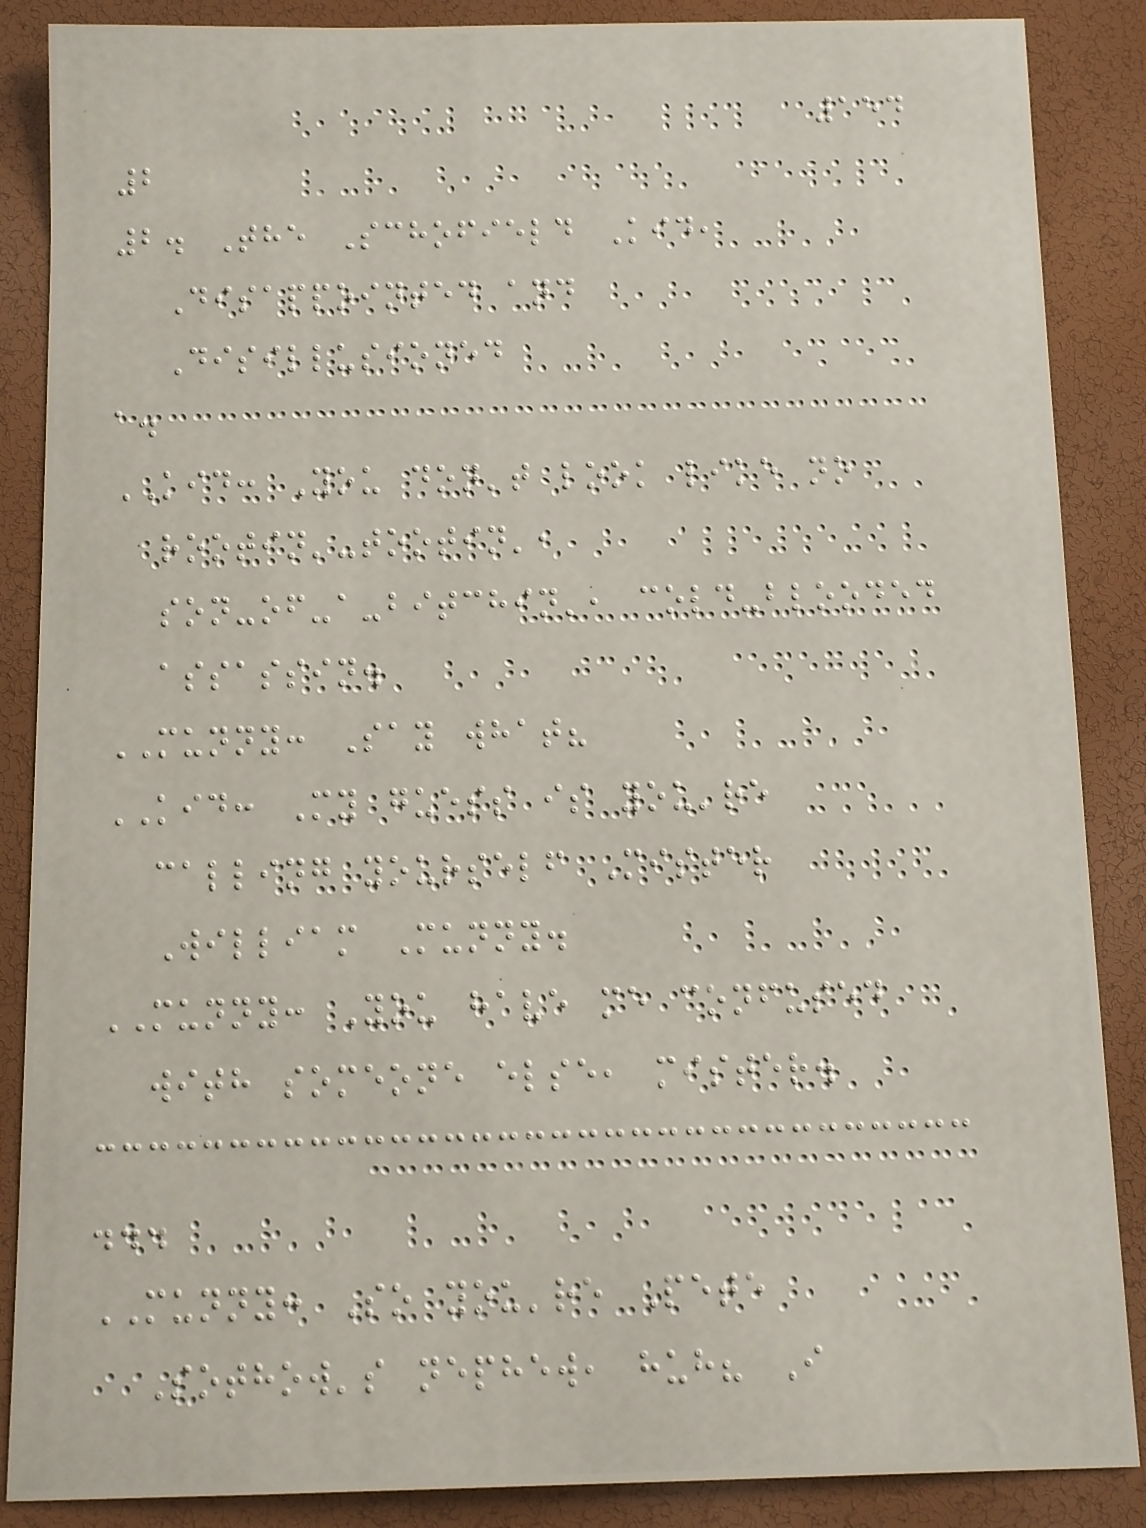154
2
2. The Schofield Kid,
Disappointed and
Disillusioned
a.
KID: You don't look like no
rootin'-tootin',
son-of-a-bitchin', cold-blooded
assassin.
MUNNY: Say what?
KID: My guess is you're
calling yourself Mister
William Munny.
MUNNY: You have me confused
with someone else, mister.
...
MUNNY: So you're Pete
Sothow's nephew, huh? I
